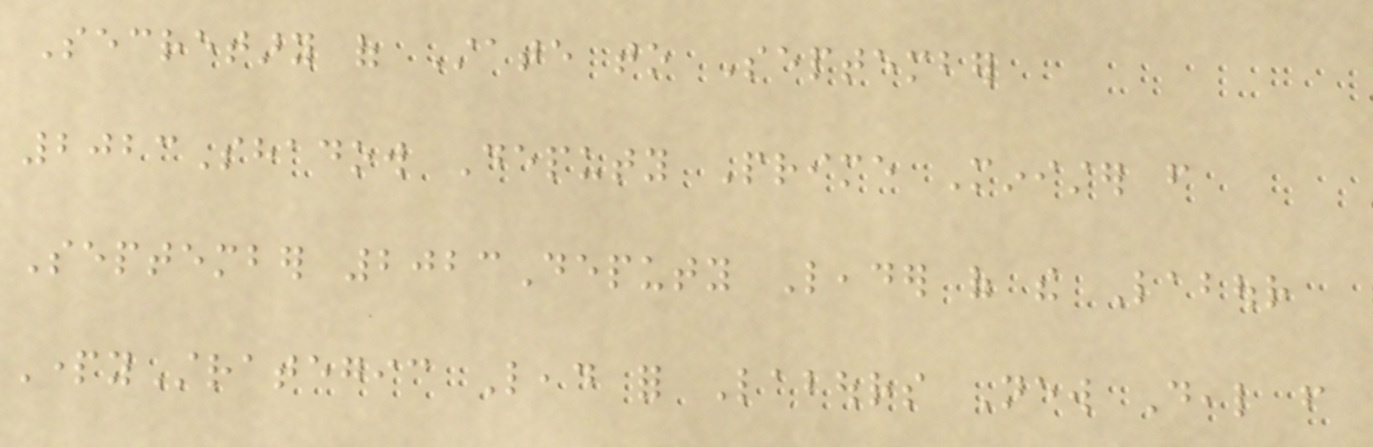Secretary of State to September
2023Shadow Deputy Prime Minister from
September 2023Deputy Leader of the Labour
PartyStrategic Lead for Labours New Deal from
